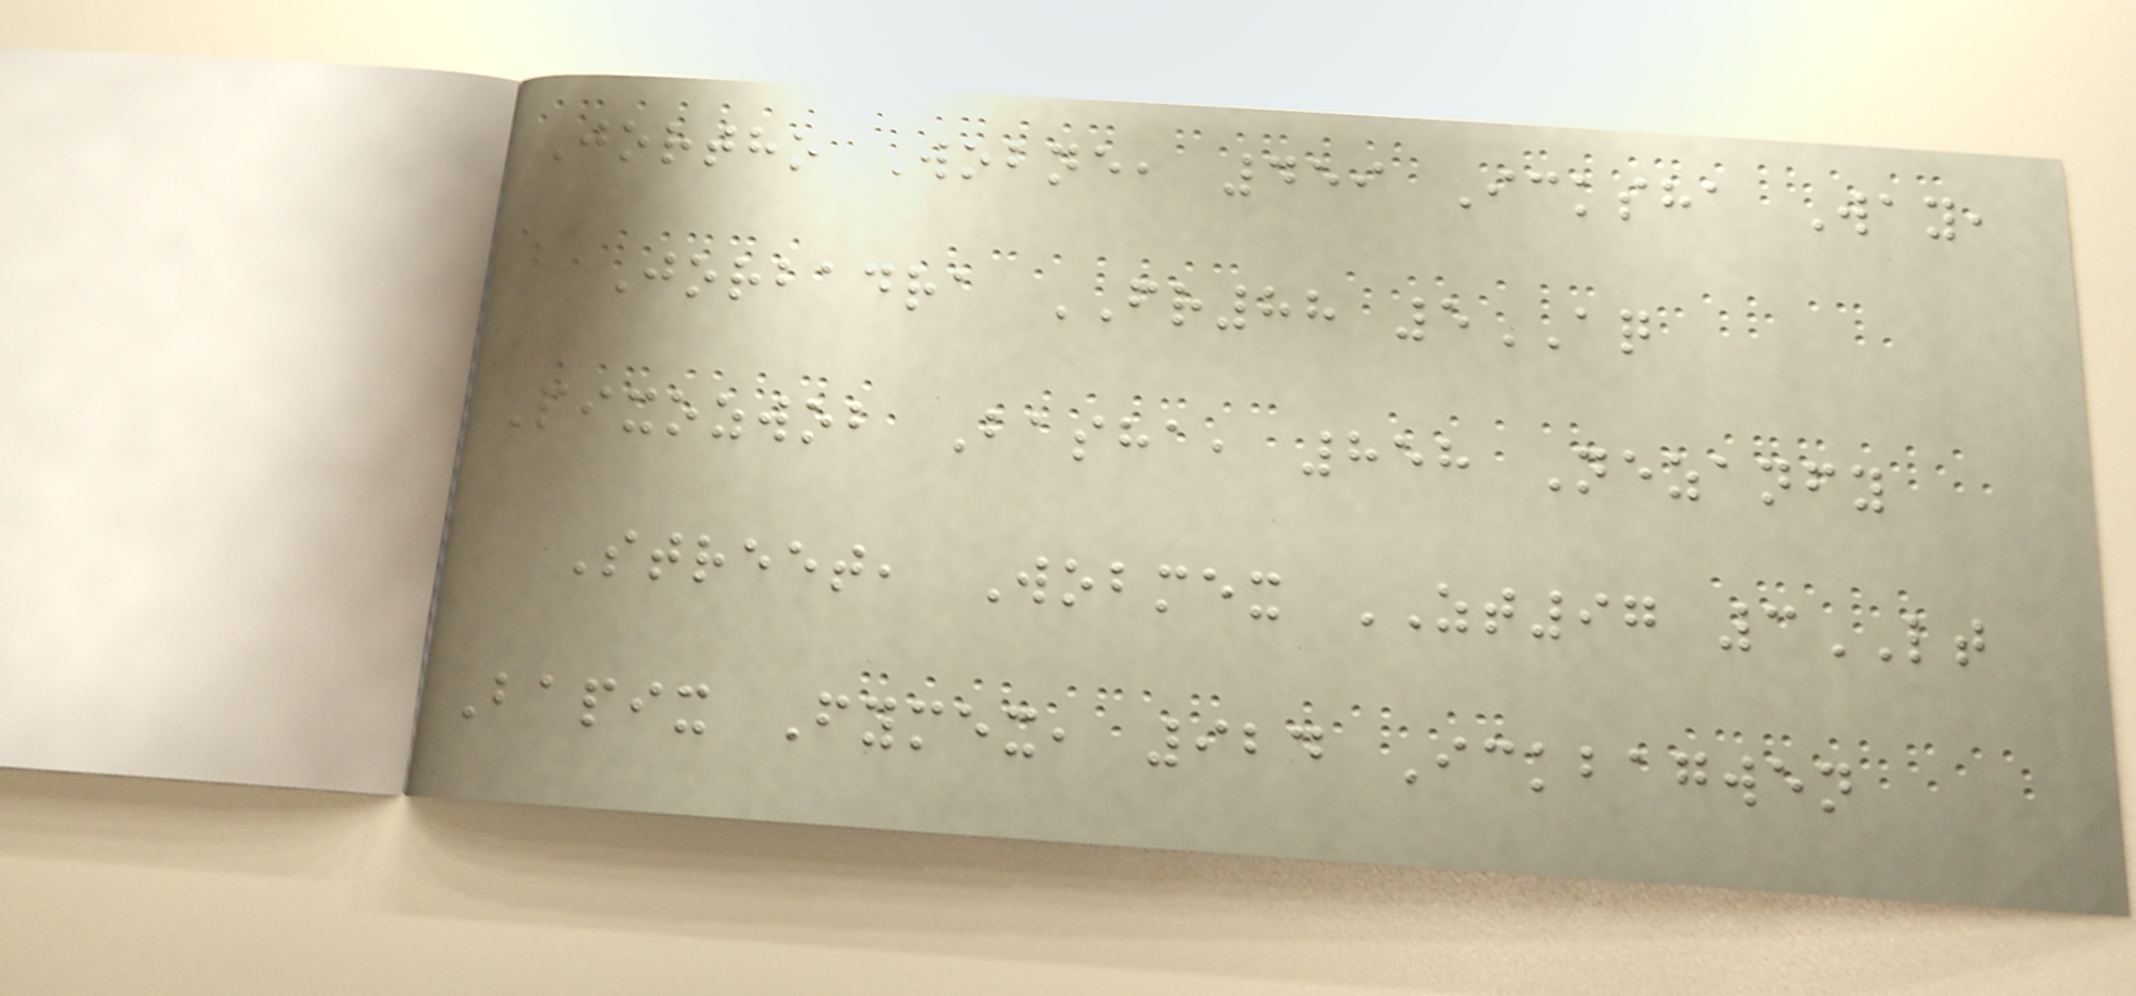Jortho Wobne, 459 Icksha Way,
Jorbadra FR88 5AQ
Pixozwob Basha, 858 Nezanfy
Street, Wobmex ZT97 3LT
Bapix Fymex, 924 Ickbagwen
